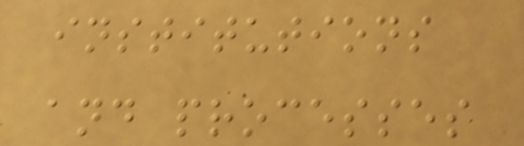institutions
and processes
